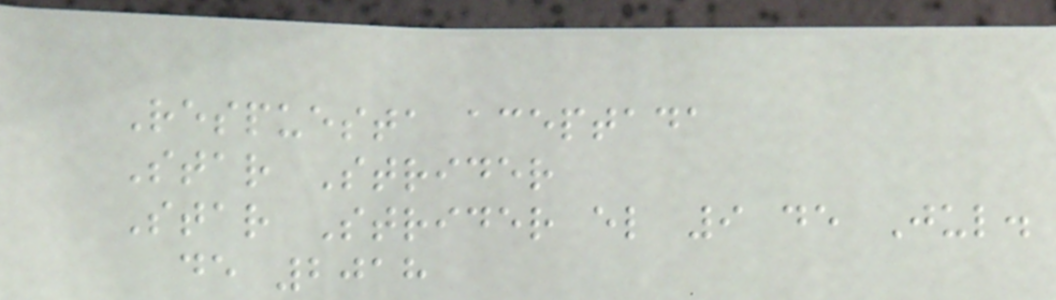Respuesta aceptada
Star Strider
Star Strider el 9 de Jul.
de 2018
